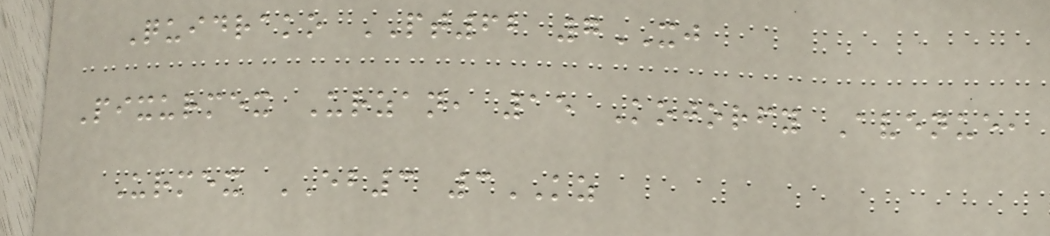Quidrako PT62 7XJ
Pixurmex Urzan, 15 Kojorfy Avenue,
Urmex EB3 3KZ
